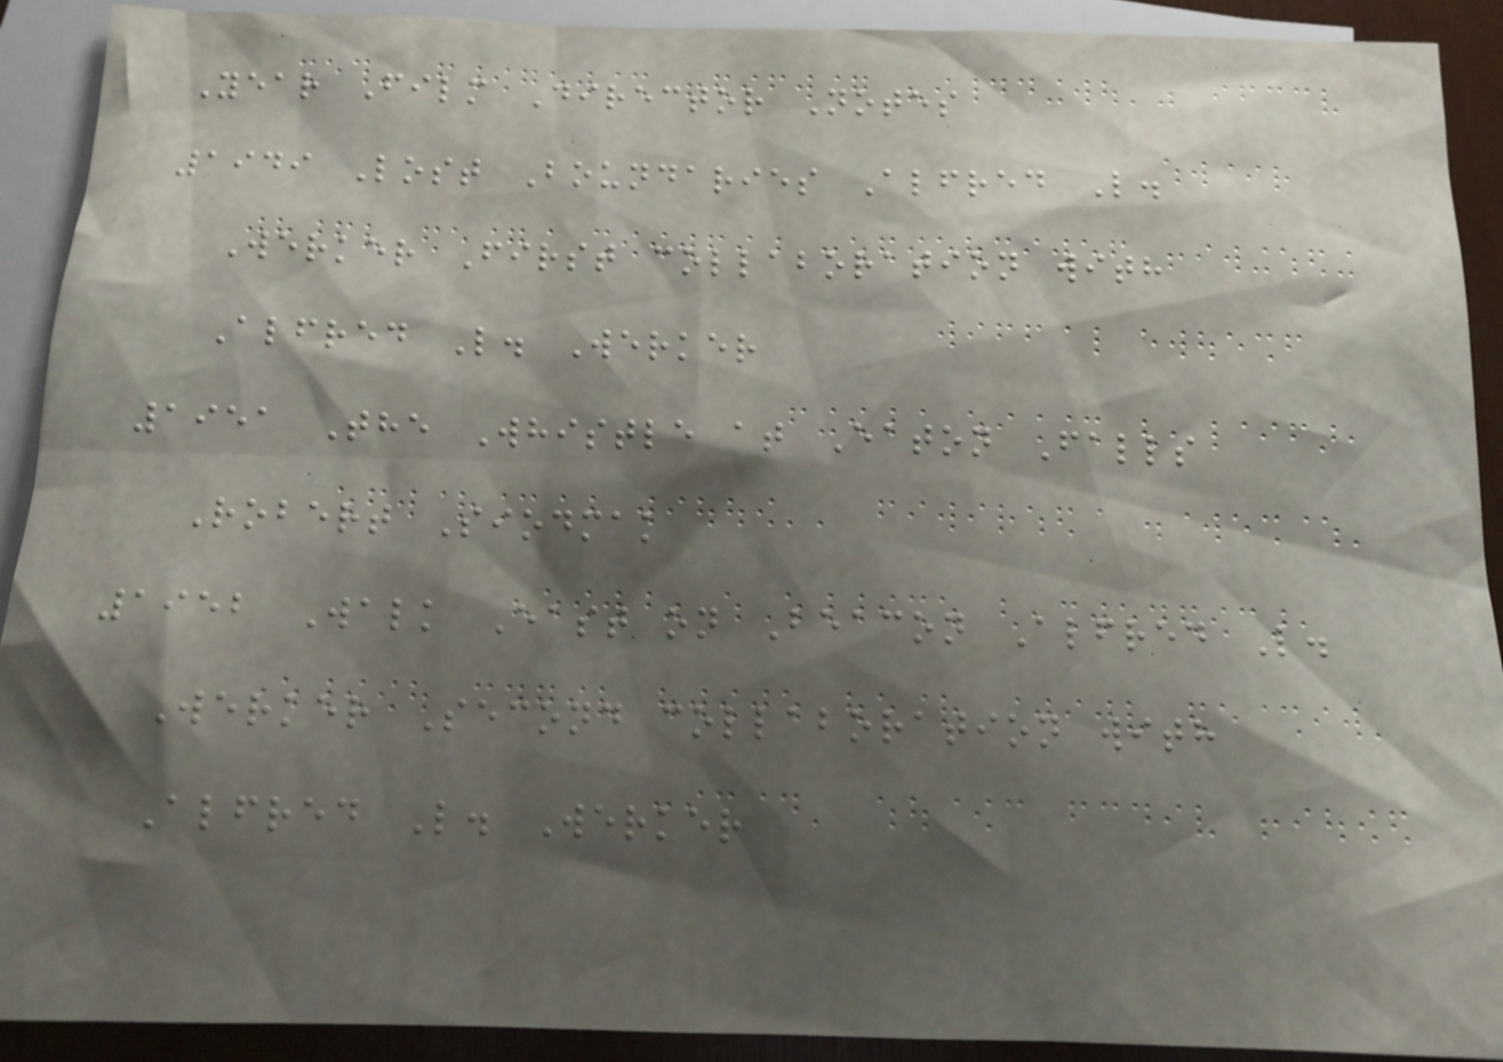Year Film Director Notes
1949 Lost Boundaries Alfred L.
Werker First collaboration with
Alfred L. Werker
1951 The Whistle at Eaton Falls
Robert Siodmak
1952 Walk East on Beacon Alfred L.
Werker Second collaboration with
Alfred L. Werker
